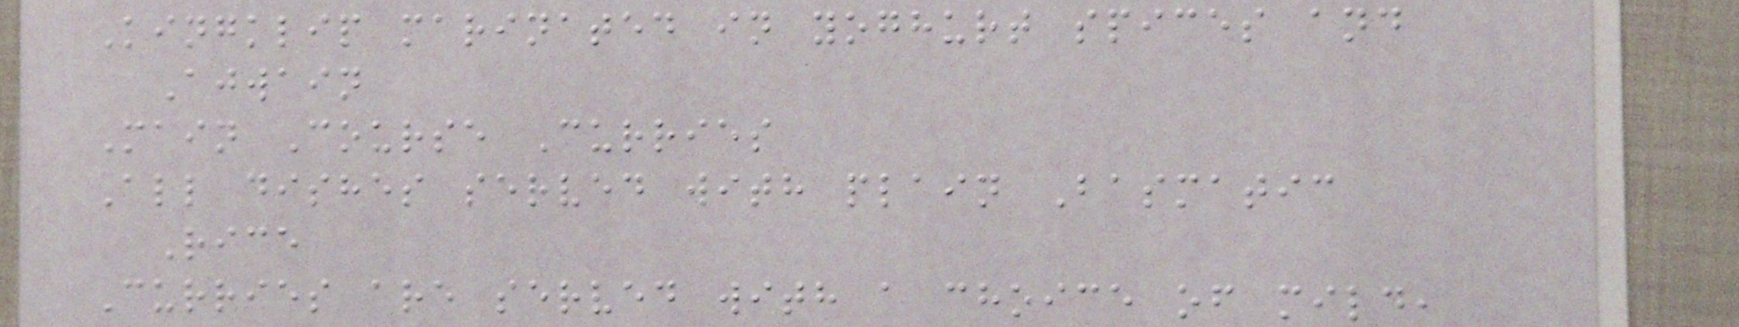Kingklip marinated in yoghurt spices and
Ajwain
Main Course Curries
All dishes served with plain Basmatic
Rice
Curries are served with a choice of mild,
